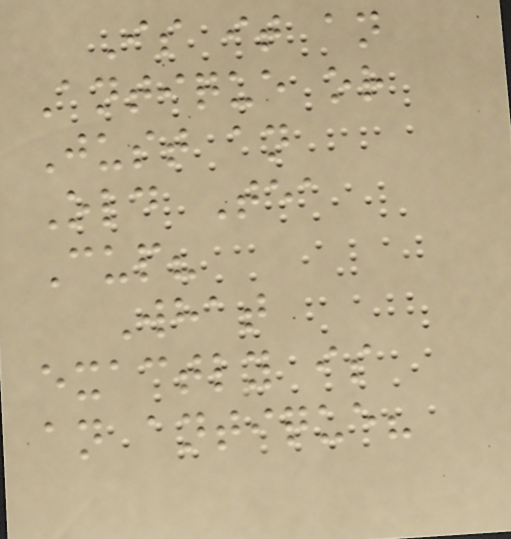Is it an
Antique or
Just an
Old Tea
Cup?
What
exactly is
an antique?
